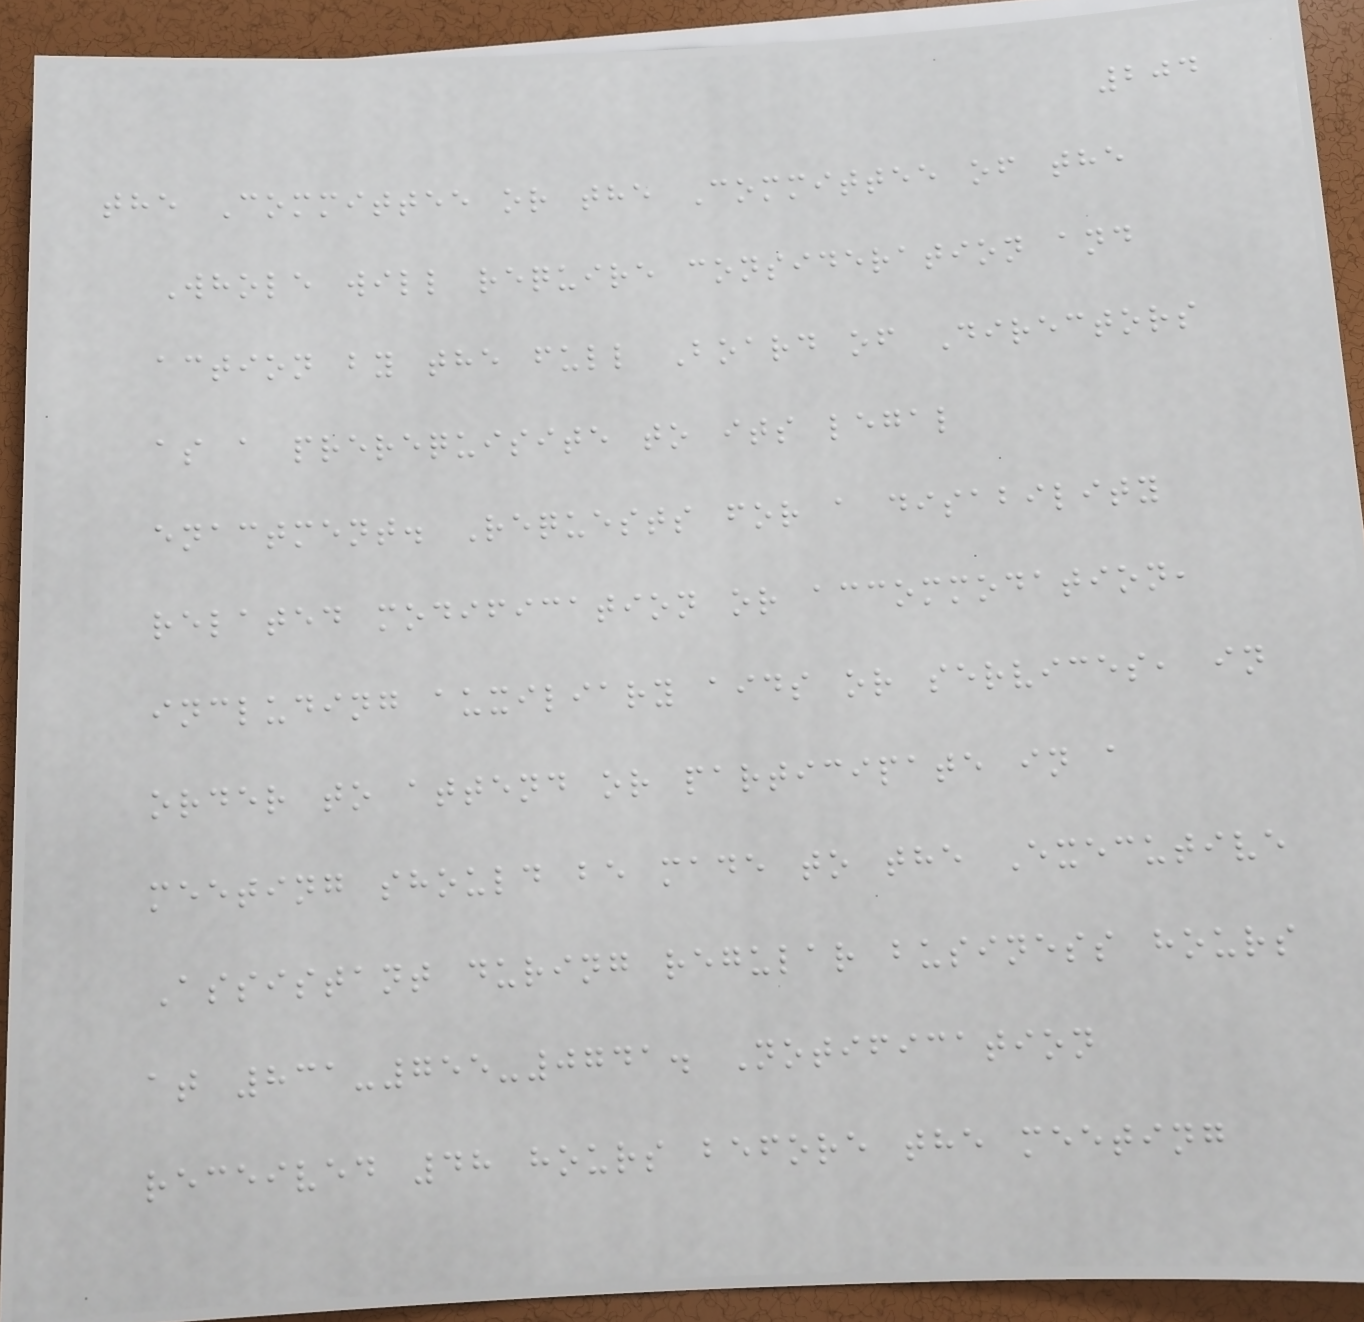204
the Committee or the Committee of the
Whole will require consideration and
action by the full Board of Directors
as a prerequisite to its legal
enactment. Requests for a disability
related modification or accommodation,
including auxiliary aids or services, in
order to attend or participate in a
meeting should be made to the Executive
Assistant during regular business hours
at 831-755-0741. Notification
received 48 hours before the meeting
